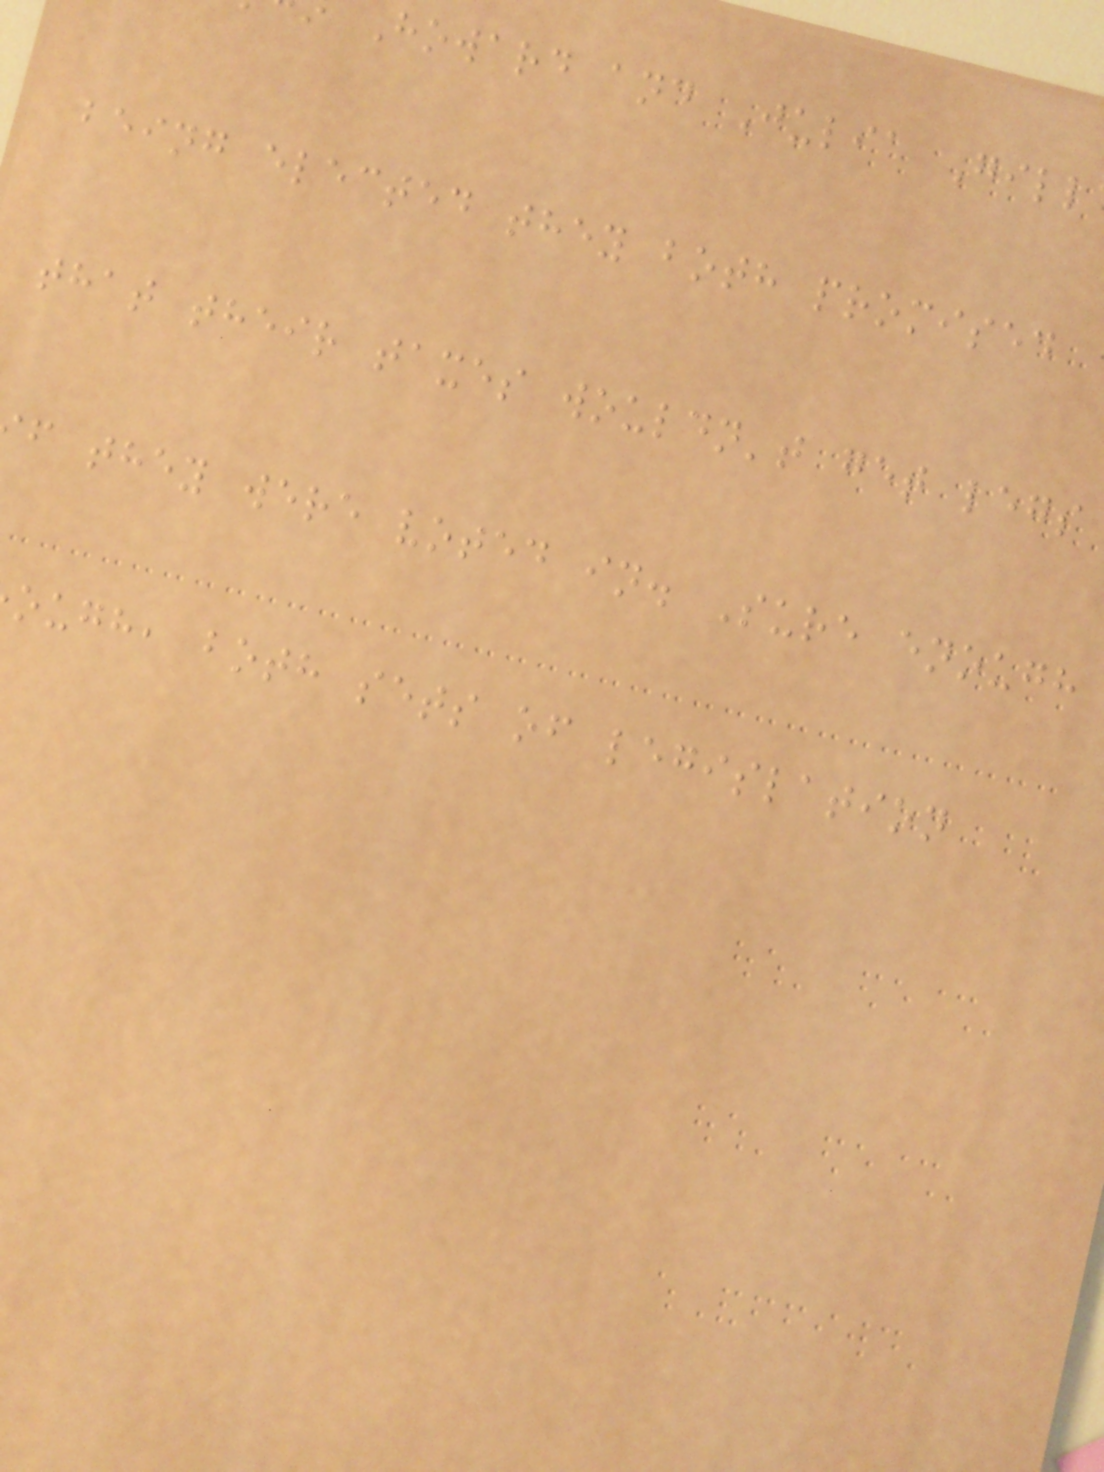Howard and Julia Gill
being elected they both promised
that their taxes wouldn't get legs
f they were voted in. Sure enough
ough, both sets of legislation
